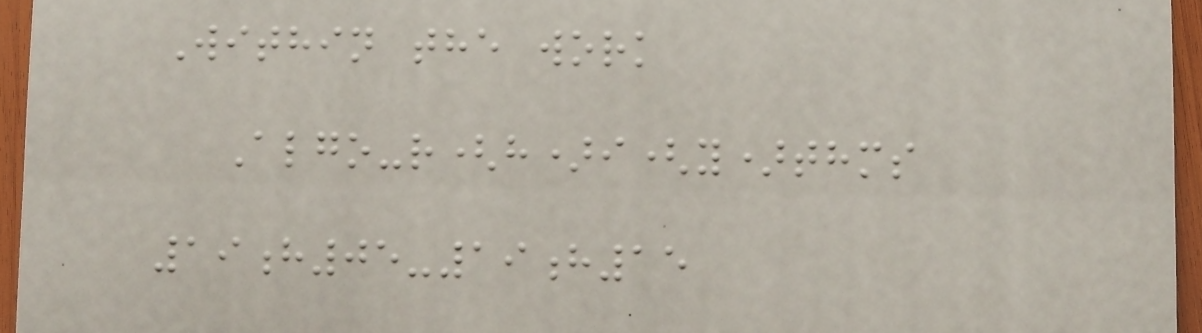Within the work
Algo-r(h)i(y)thms
19h05-19h15
